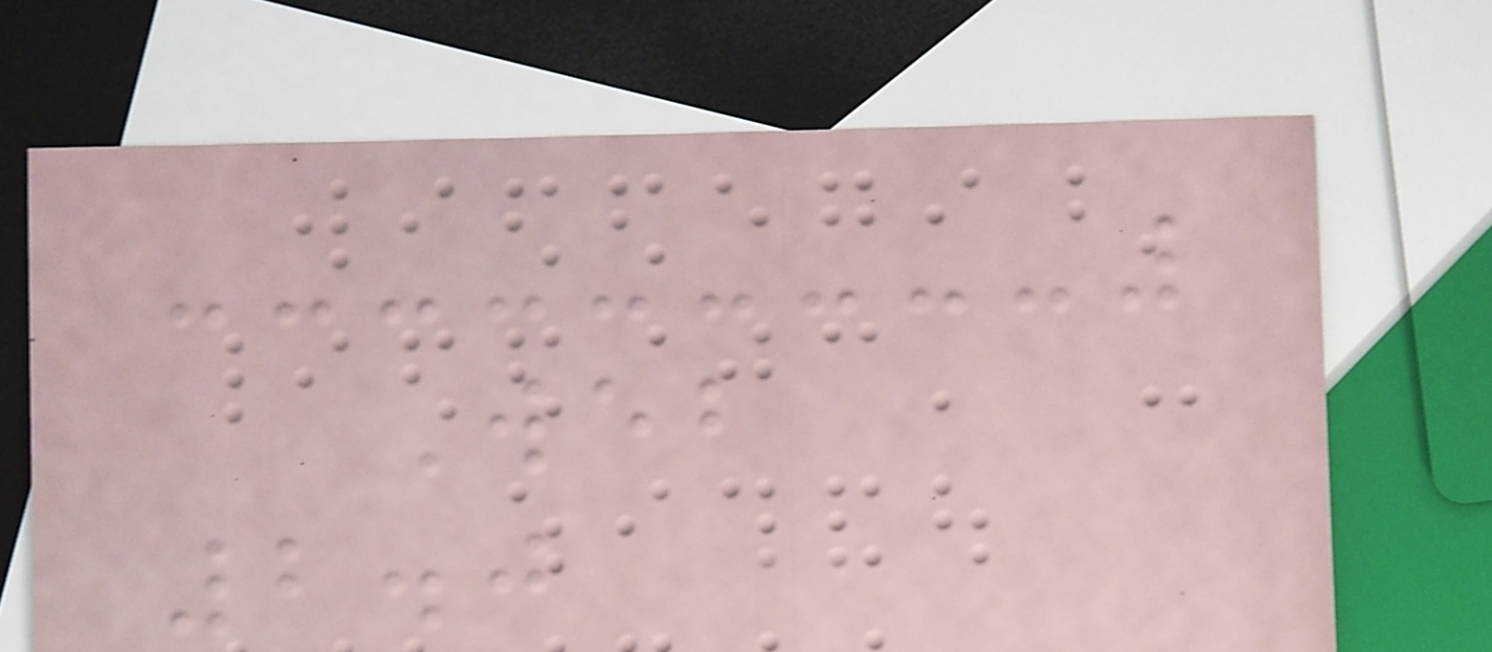Web
2.0
